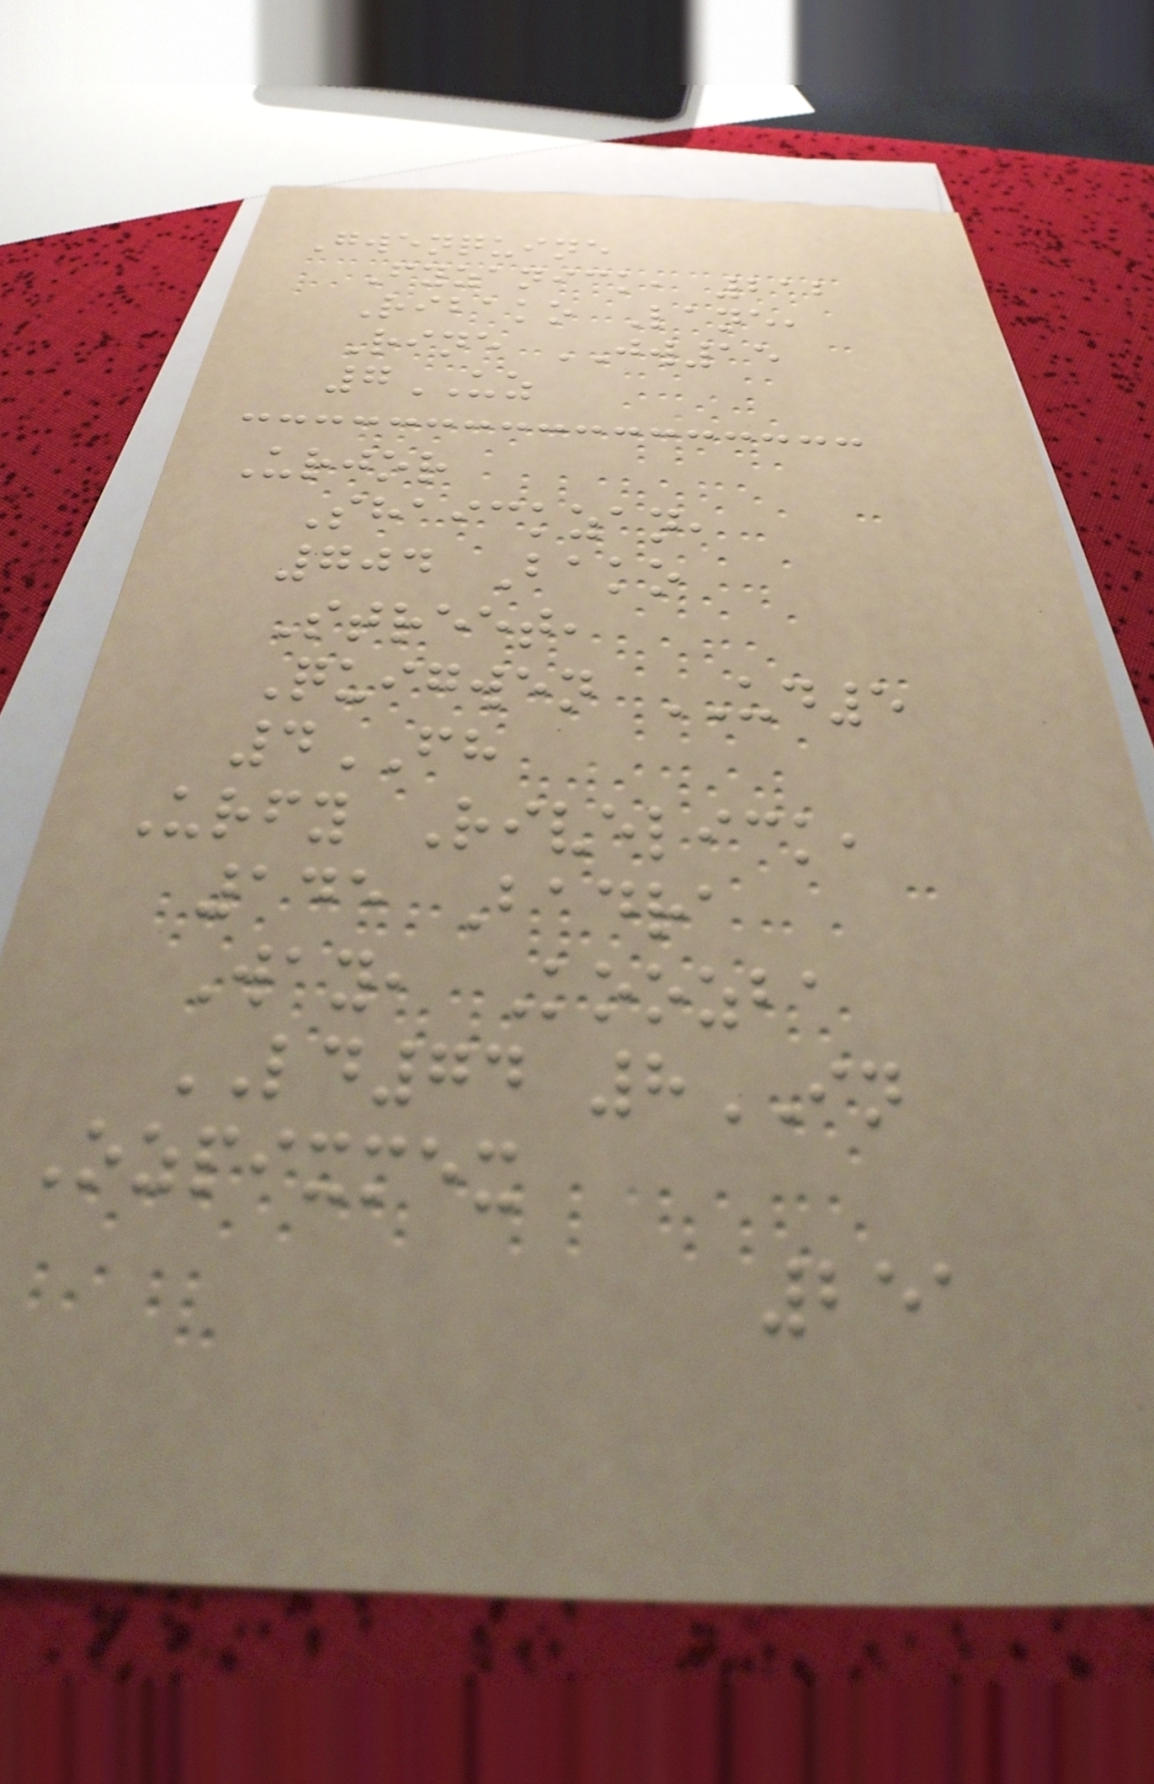Gwenquine
Fyzanick, 212
Ribako Lane,
Rine JW15
7UZ
Urjor
Shaickzan,
704 Bako
Street,
Quigwen UD5
4FH
Urfy Rivelick,
145 Badra
Way, Koozba
LD74 8IN
Ozpixmex
251
